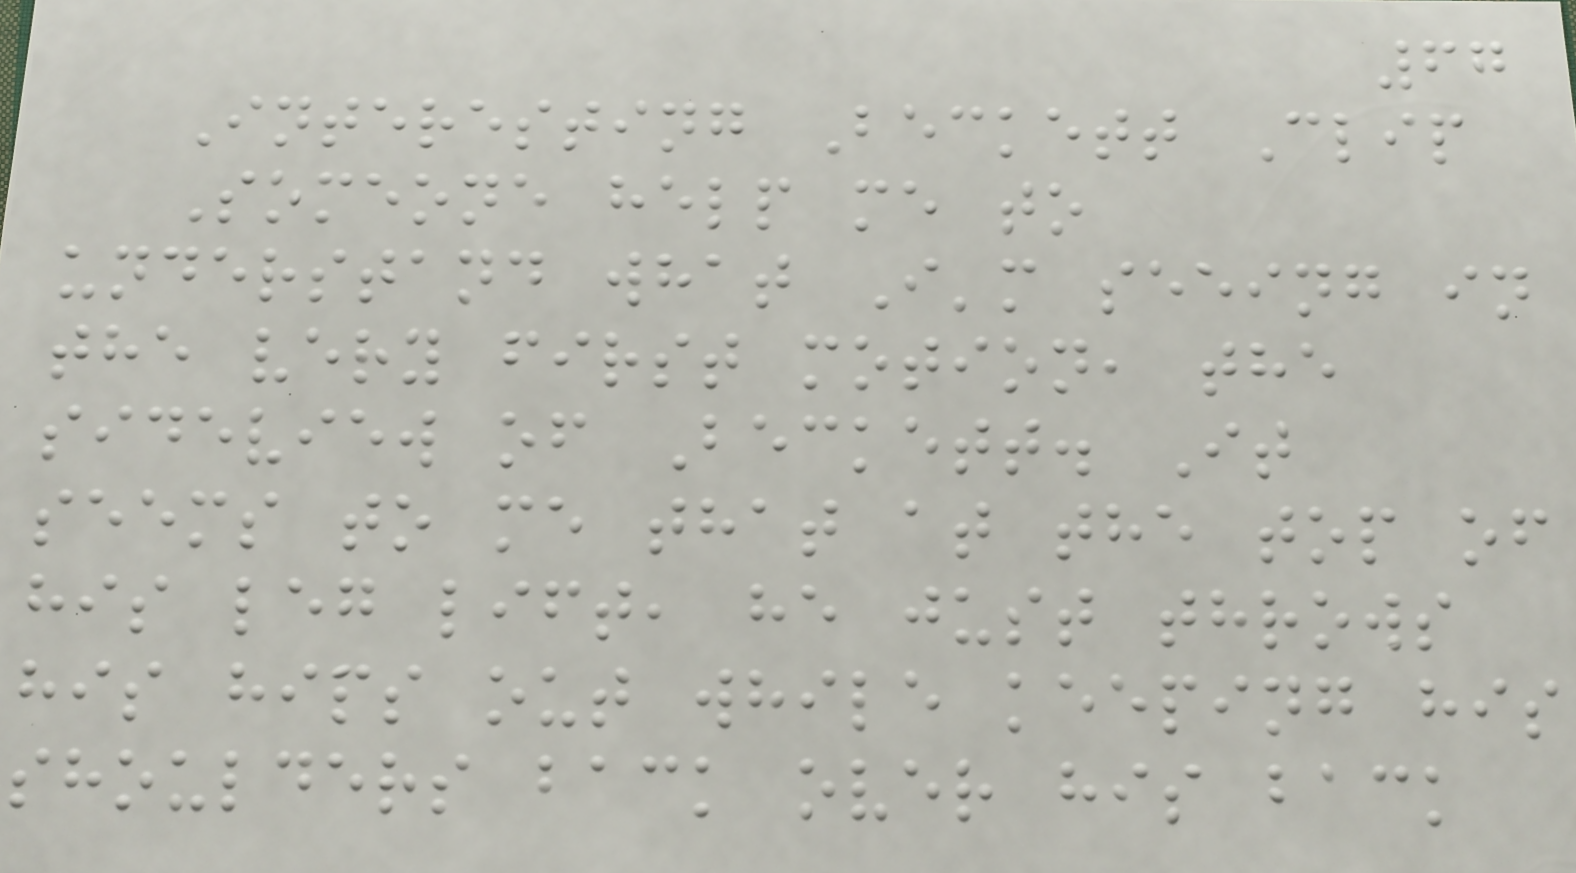67
Interesting Beckett Clip
Someone help me to
understand what I'm seeing in
the very first motion, the
sideview of Beckett. It
seems to me that at the top of
his leg lift, he just throws
his hips out while keeping his
shoulders back over his back
